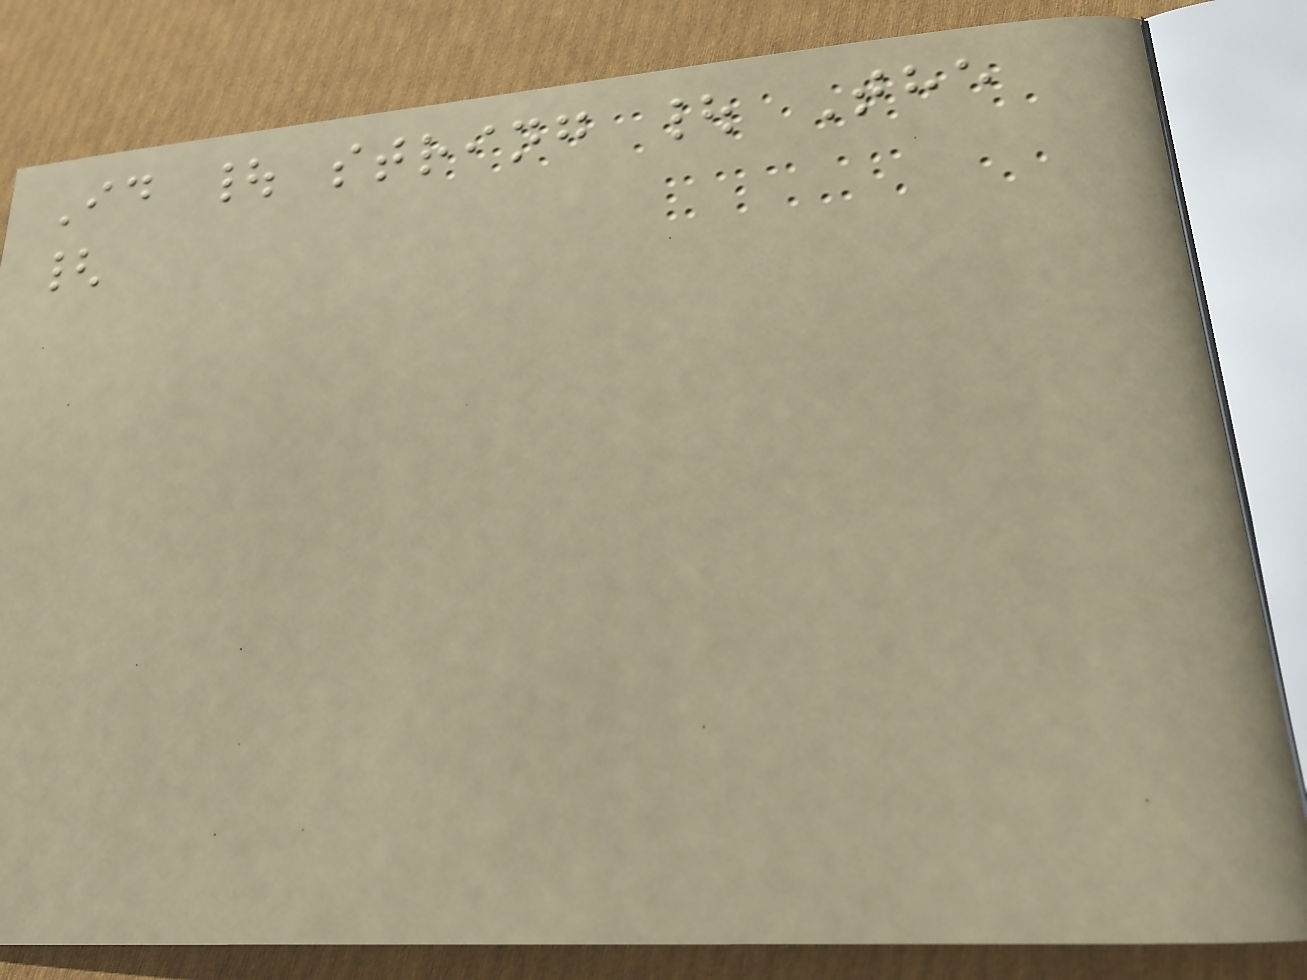Id | string | The
{
